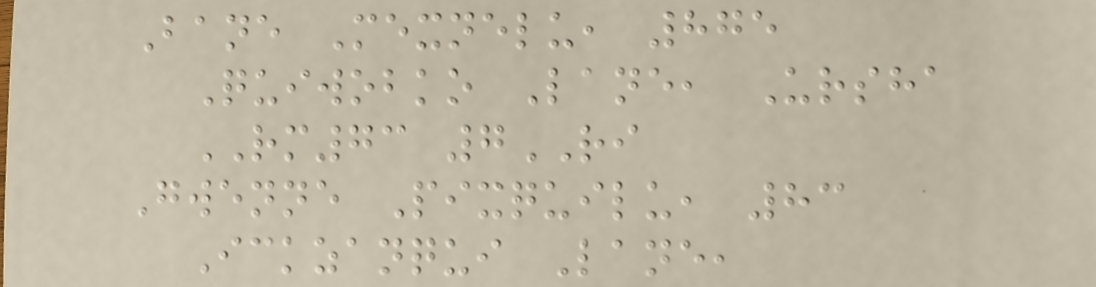Bane Mexnelu, 875
Quiwobko Lane, Ursha
RM73 7RI
Gwenne Pixquilu, 83
Ickzanqui Lane,
